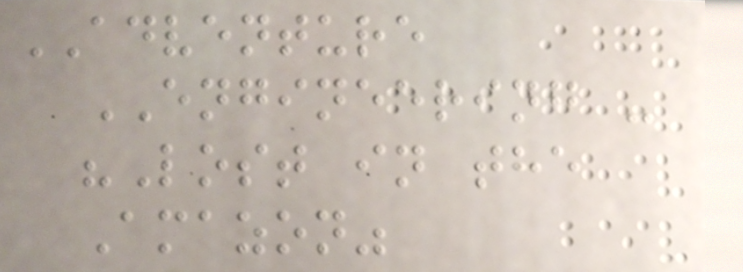ADVENTURE
ENGINEERING -
"Lost in the
Amazon"
